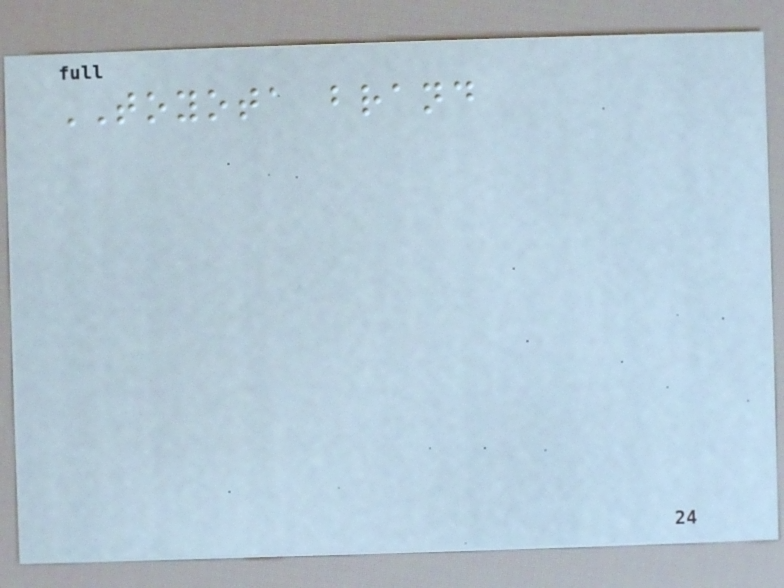TOYOTA brand
